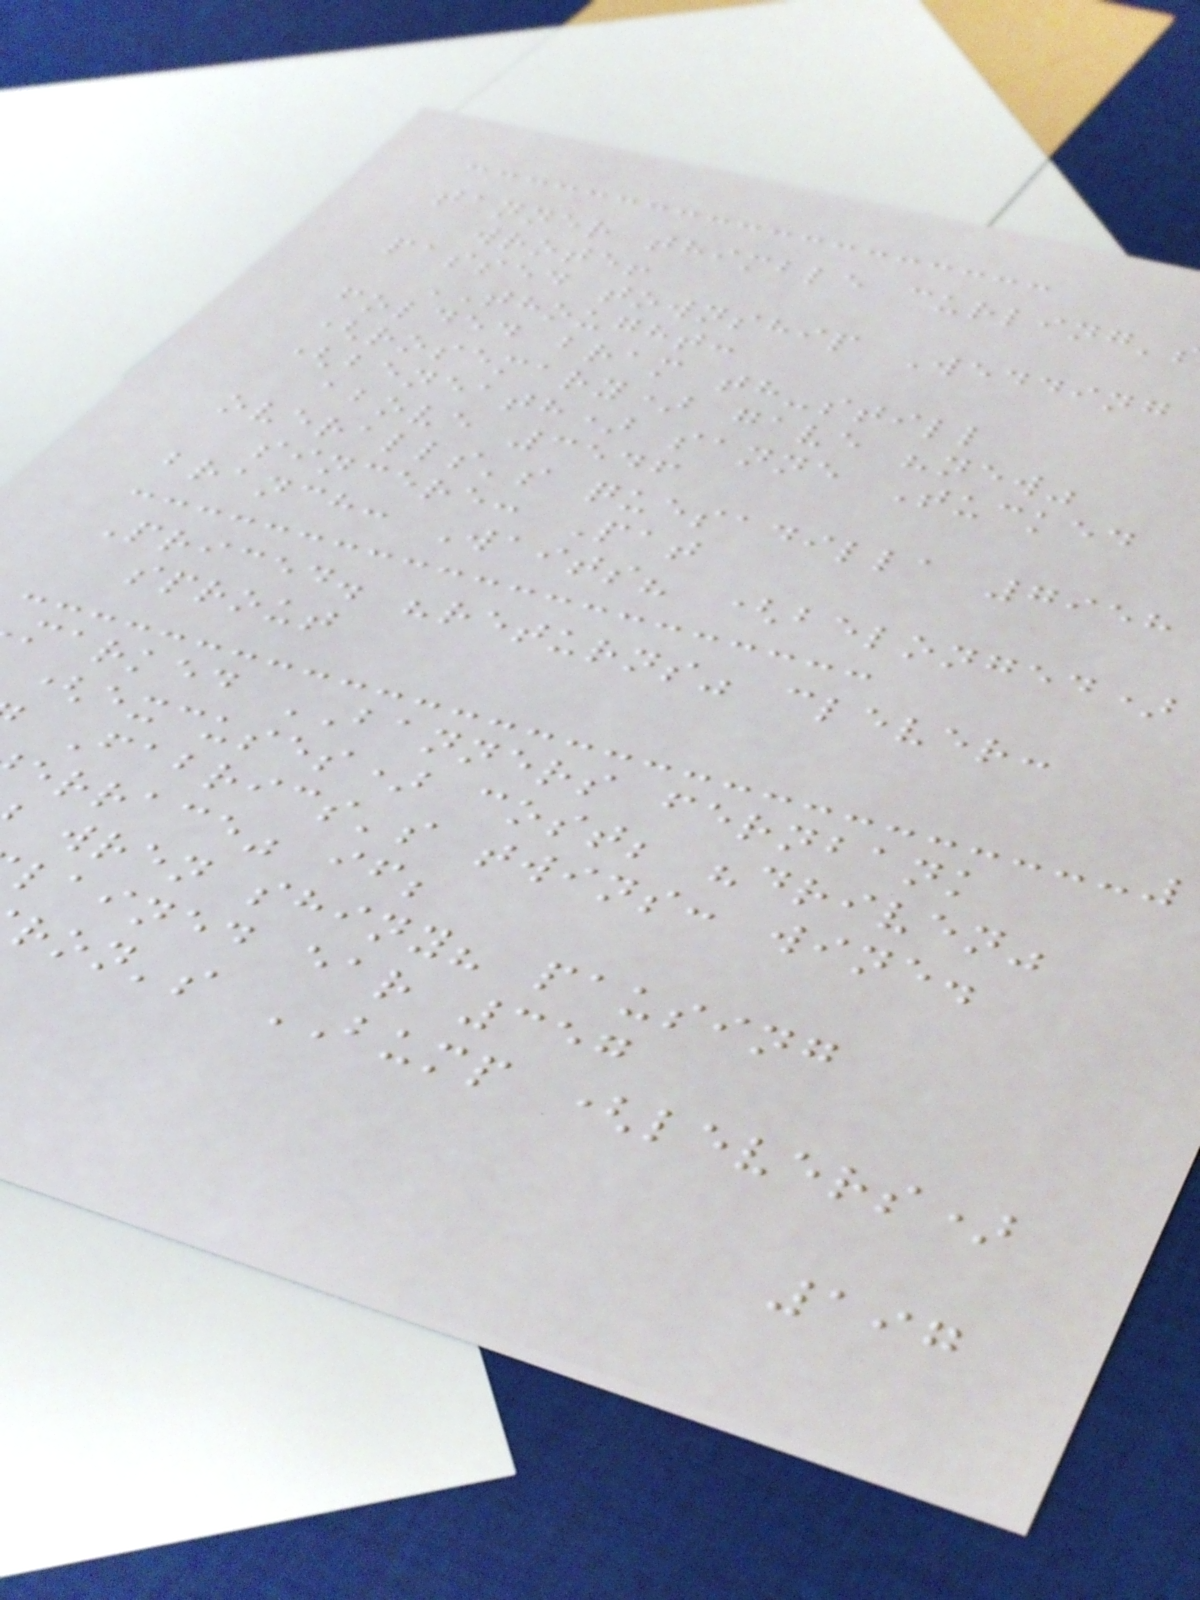tanner thimble curling'
wrote!
passed township Wedding
THOUGHT:
folded bram th-still
(rosemary) gave "new"
(beneath) sanne Tucked
above 3546
overalls's quesadilla 7958
sincere: Pat
branch: Waits? (belonged)
Priced. "returns" clever:
sprout
marked BANNERS fernbank
(excuses) cost; "driven"
Fabrics's twins: wine.
errace" if;
wren shiny? pausing
lained ear 357
ron's BUMP (levers)
197
